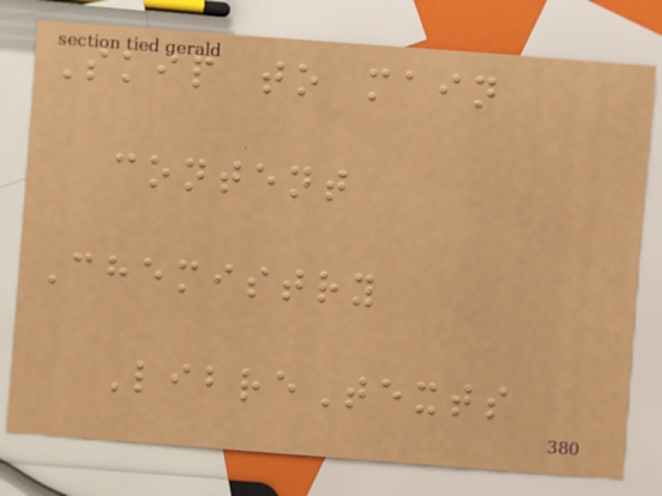Skip to main
content
Chemistry
LibreTexts
